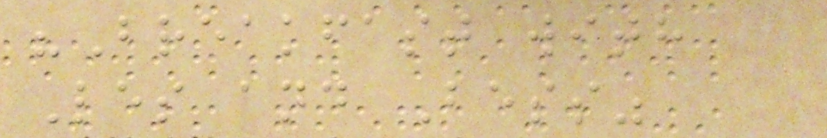"Breakfast with
Les and Bess"
